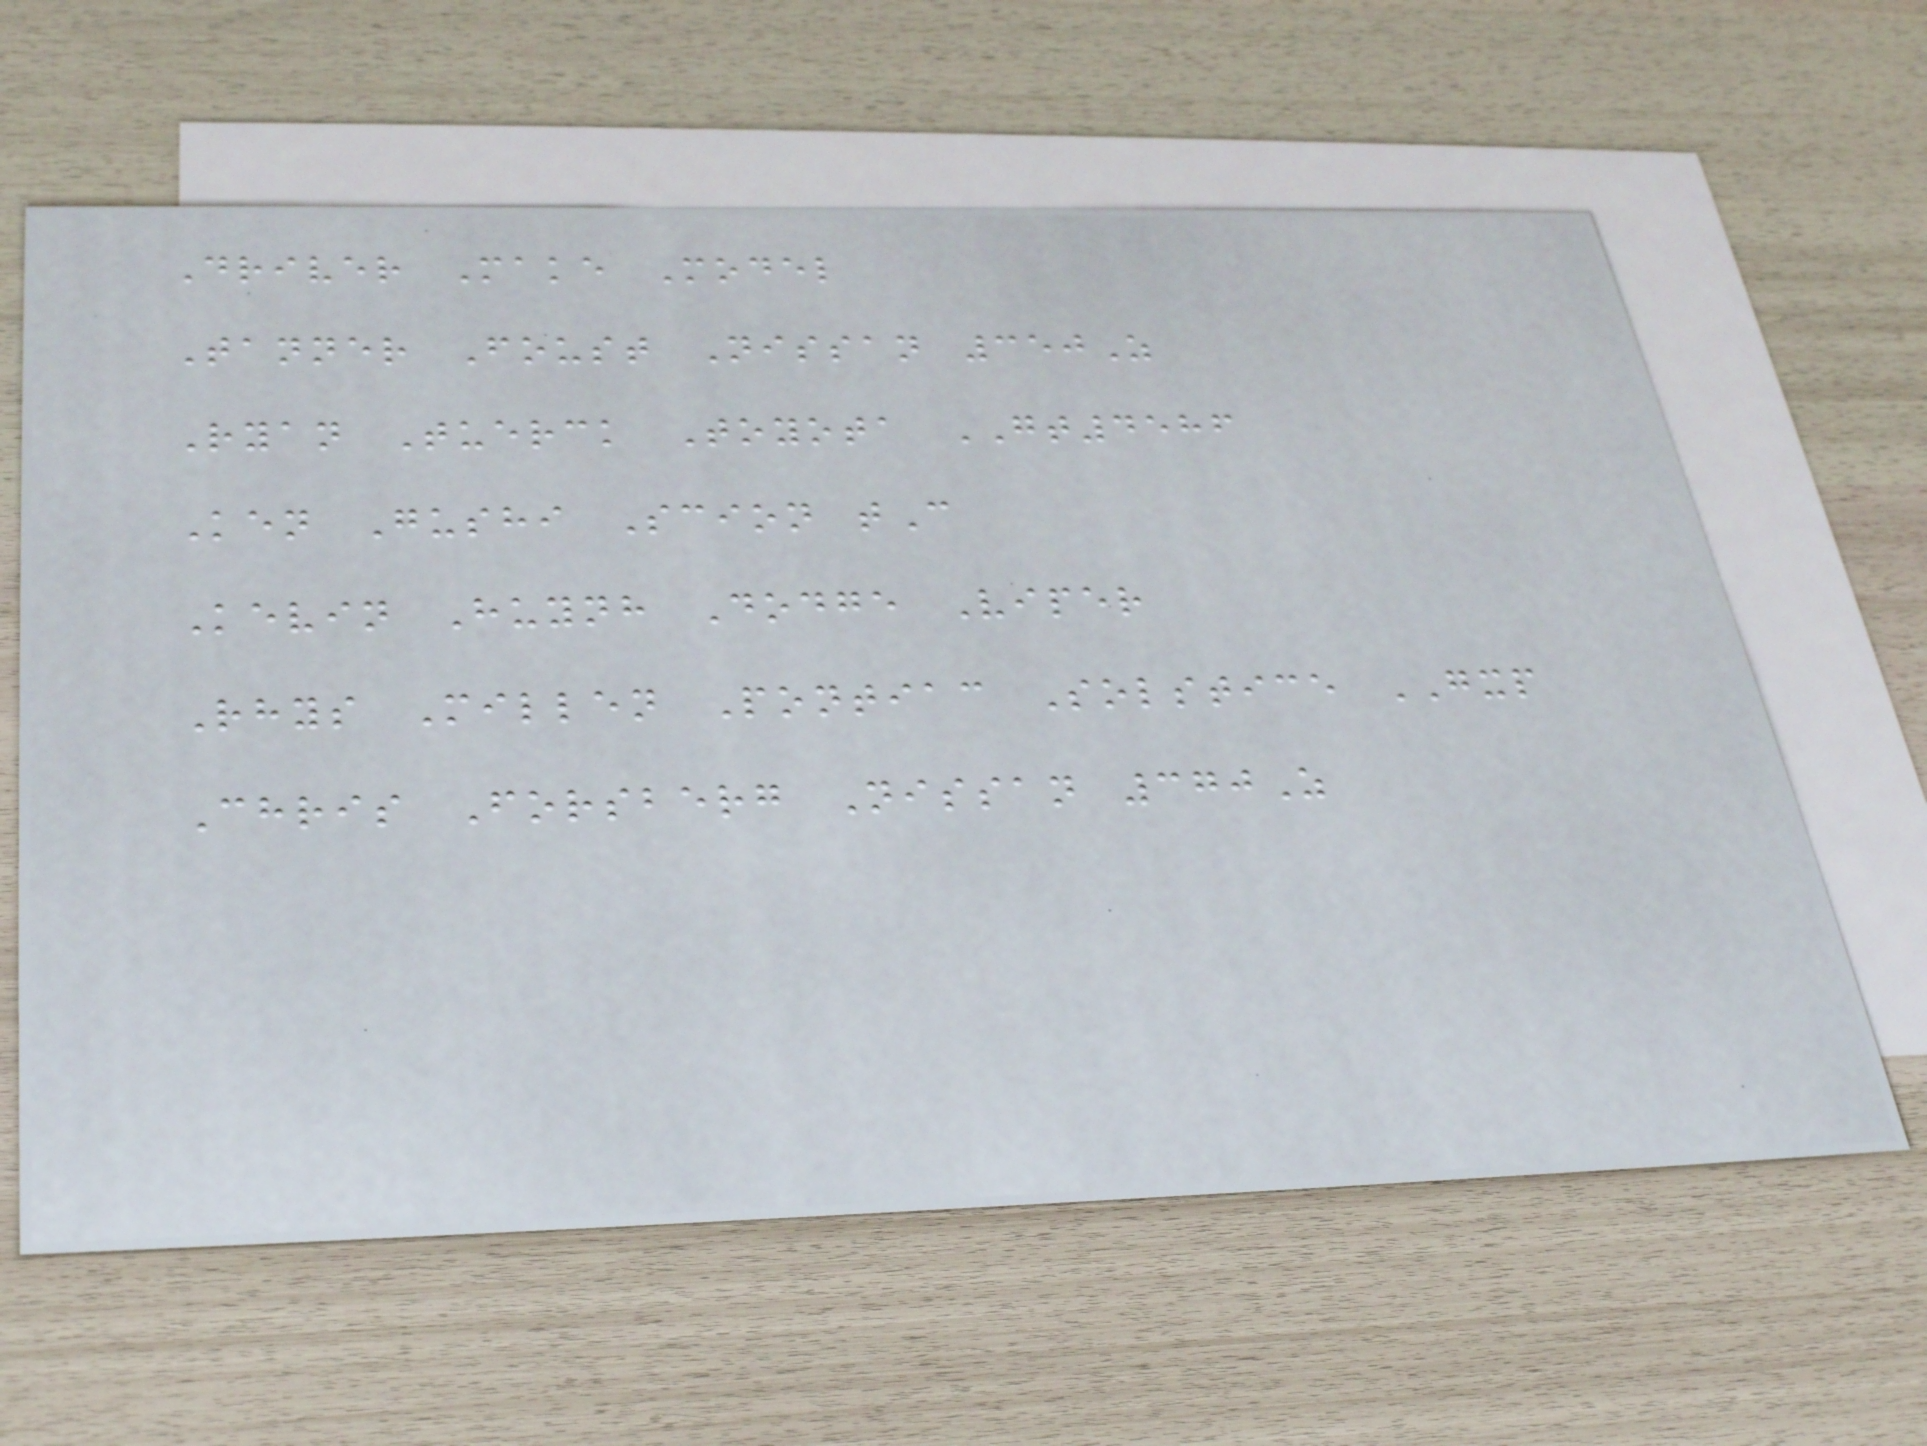Driver Make Model
Tanner Foust Nissan 350Z
Ryan Tuerck Toyota GT4586
Ken Gushi Scion tC
Kevin Huynh Dodge Viper
Rhys Millen Pontiac Solstice GXP
Chris Forsberg Nissan 370Z
